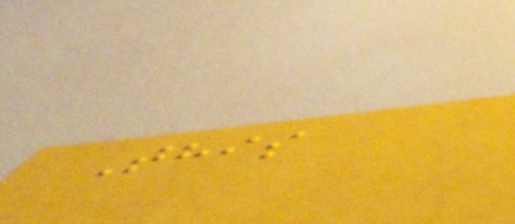This
